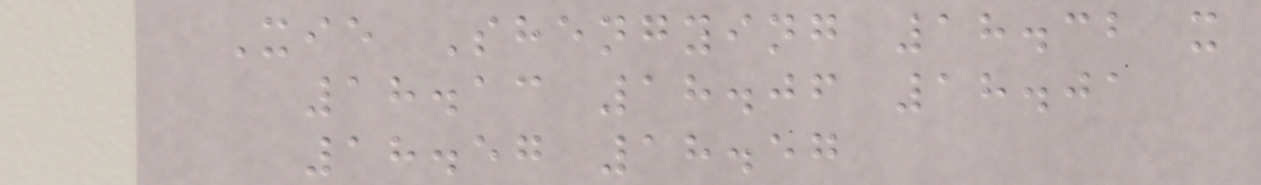Xie Shengying 18.32 x
18.13 18.06 18.01
18.57 18.57
